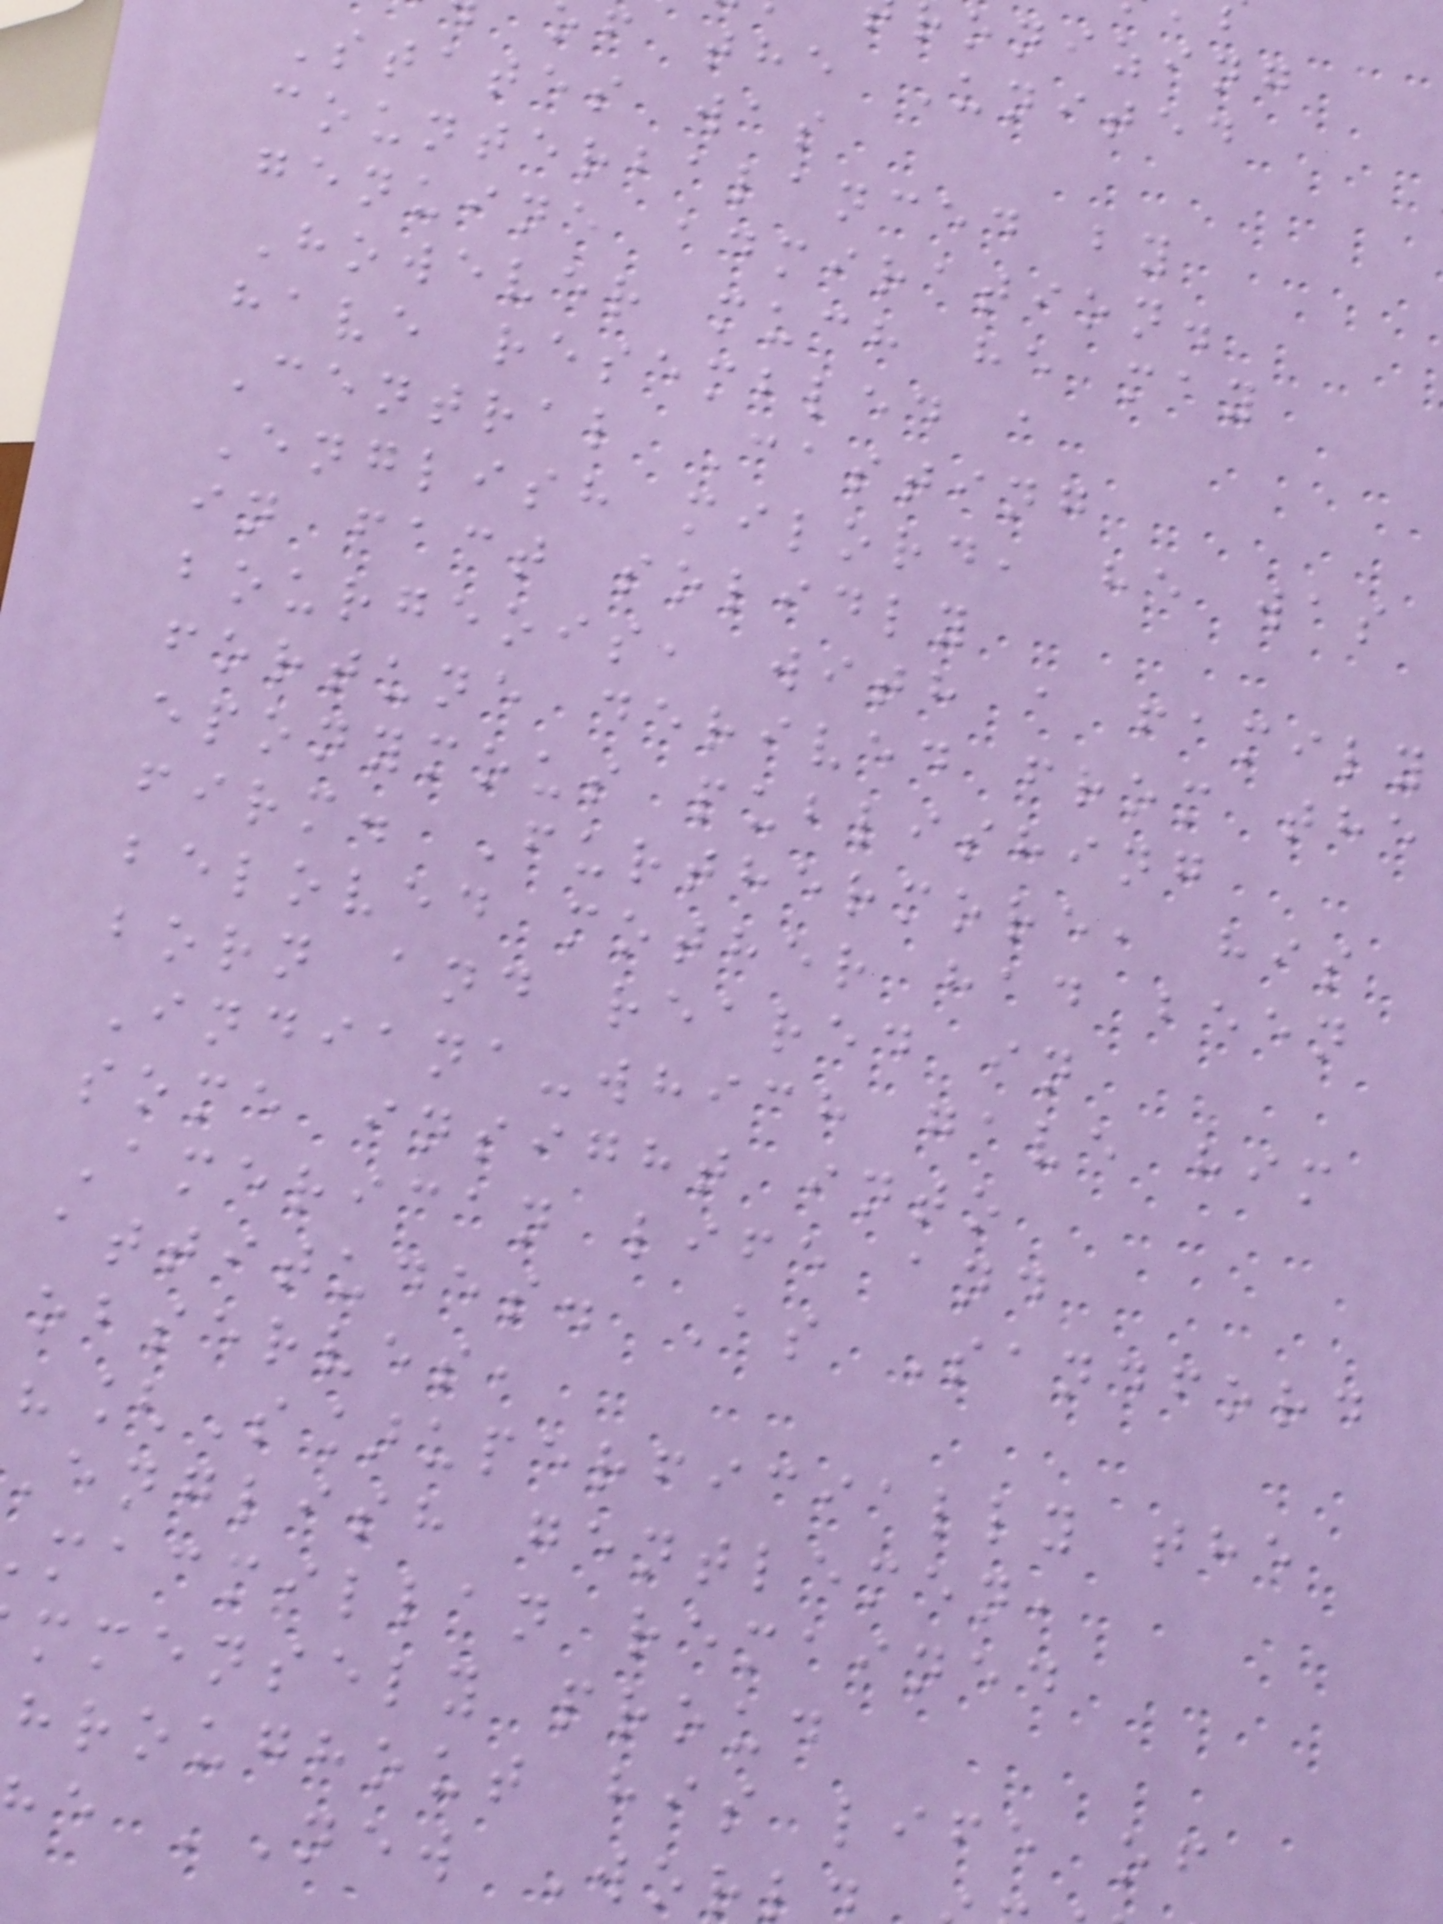onizing
f the United
States was
counterbalanced by
genuine admiration.
However much he may
have resembled a
Central Casting
English milord, he was
in fact solidly
bourgeois, with a family
fortune derived from the
eponymous publishing
firm. Furthermore, his
beloved mother had been
born and reared in
Indiana-which gave him
some insight into
American life and
attitudes. As Sandford
observes,
"[S]uperficially the
English gentlemen,
macmillan remained
mmensely proud
hroughout his life of
e 'New Wor
